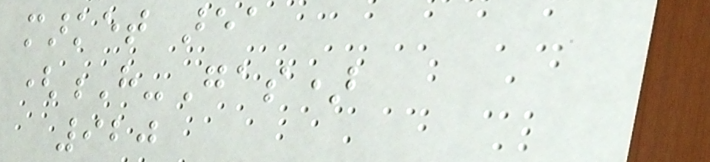market area
(H-Gas)
920
